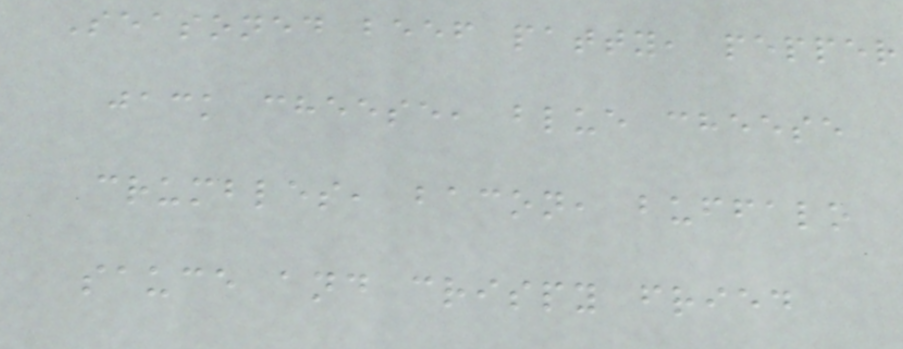Seasoned beef patty, pepper
jack cheese, blue cheese
crumbles, bacon, buffalo
sauce and crispy fried
